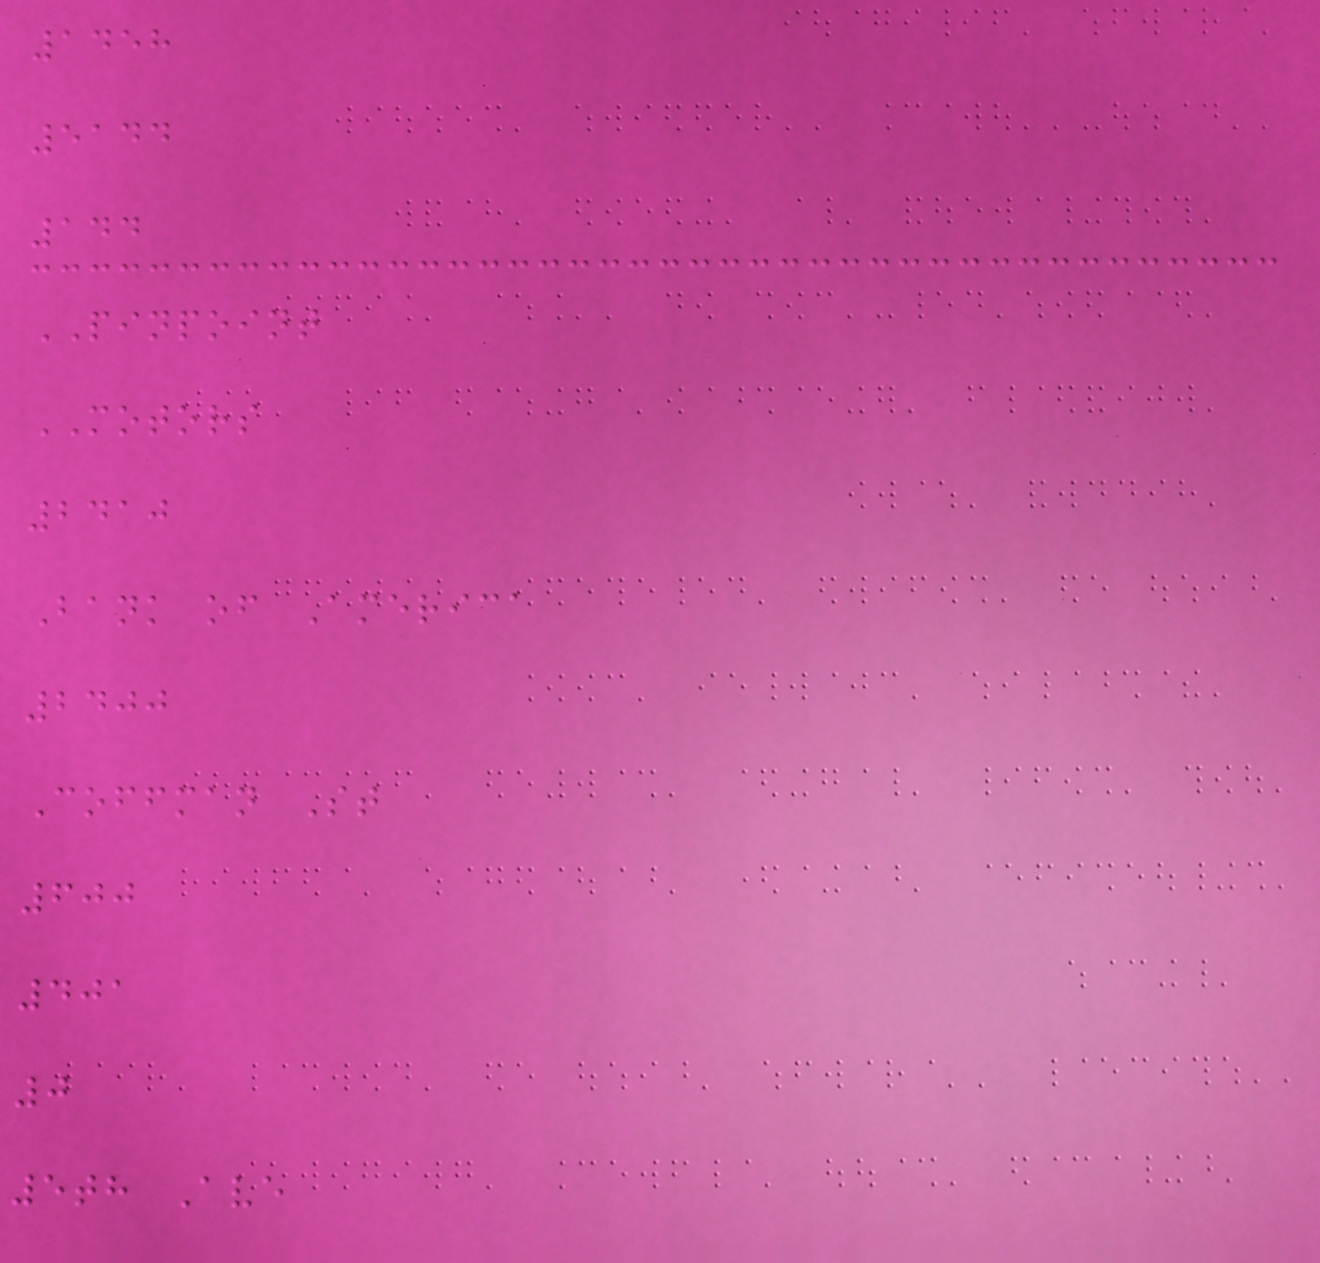1458
5144
144
PINPOINT
MOTORS
2410
Bank of America
2400
Coffman St
600
401
0
5th Ave
